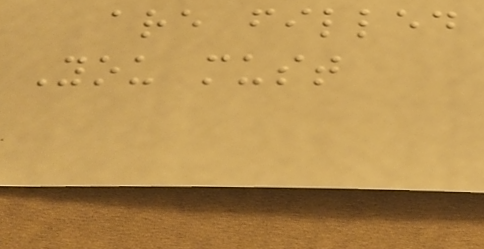are filled
You must
